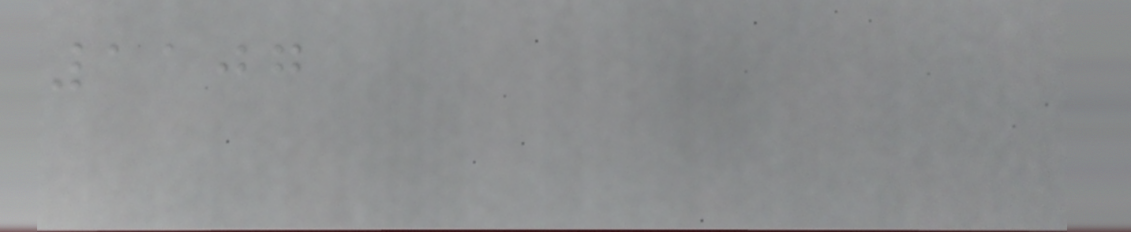1107
